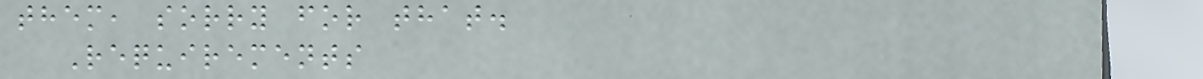them, sorry for that.
Requirements
